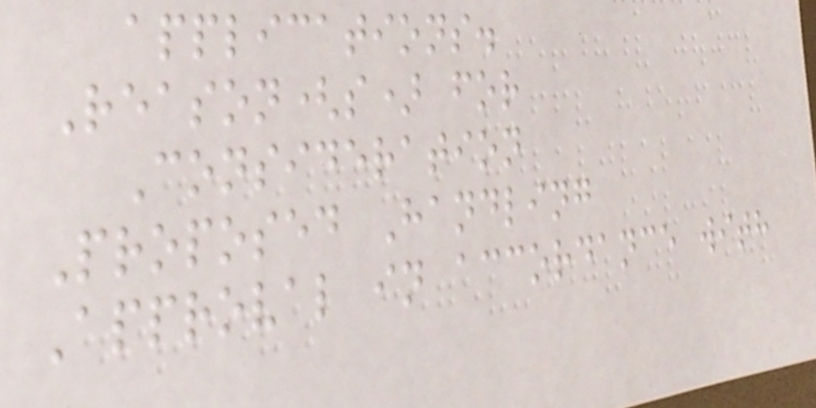applications.
Reason(s) for
Consideration
Proposed Handling
Approval in accordance with
